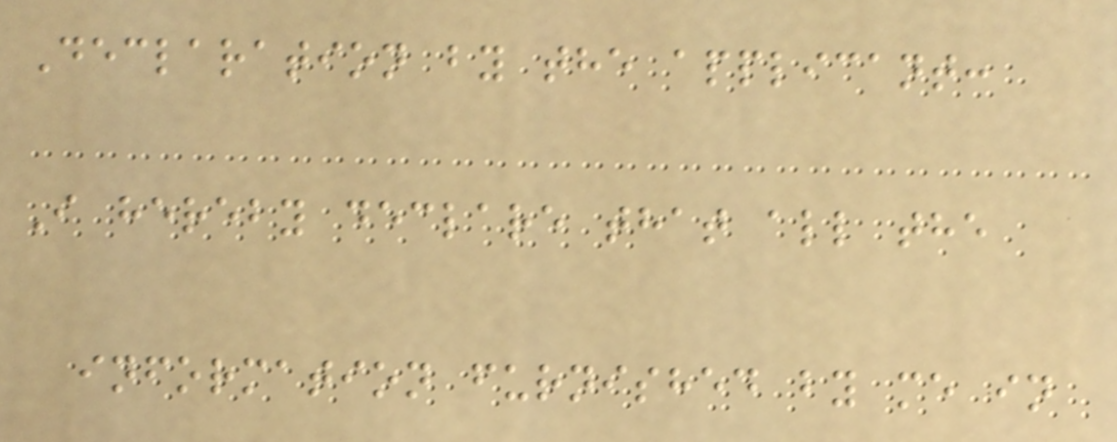Declaration by the applicant:
I hereby declare that all the
information furnished by me in
